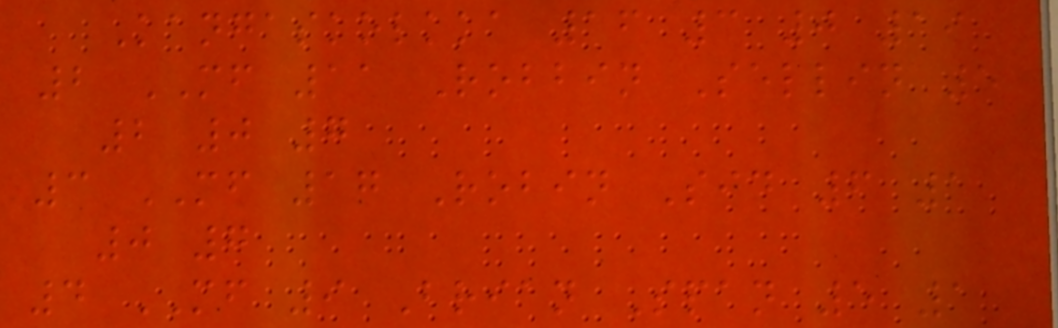Kangaskolkka 16 3 0 19
2 MF 11 Robbin Sellin 5
2 0 7
3 MF 17 Robin Sid 6 1
0 7
4 MF 9 Brian Span 5 1
